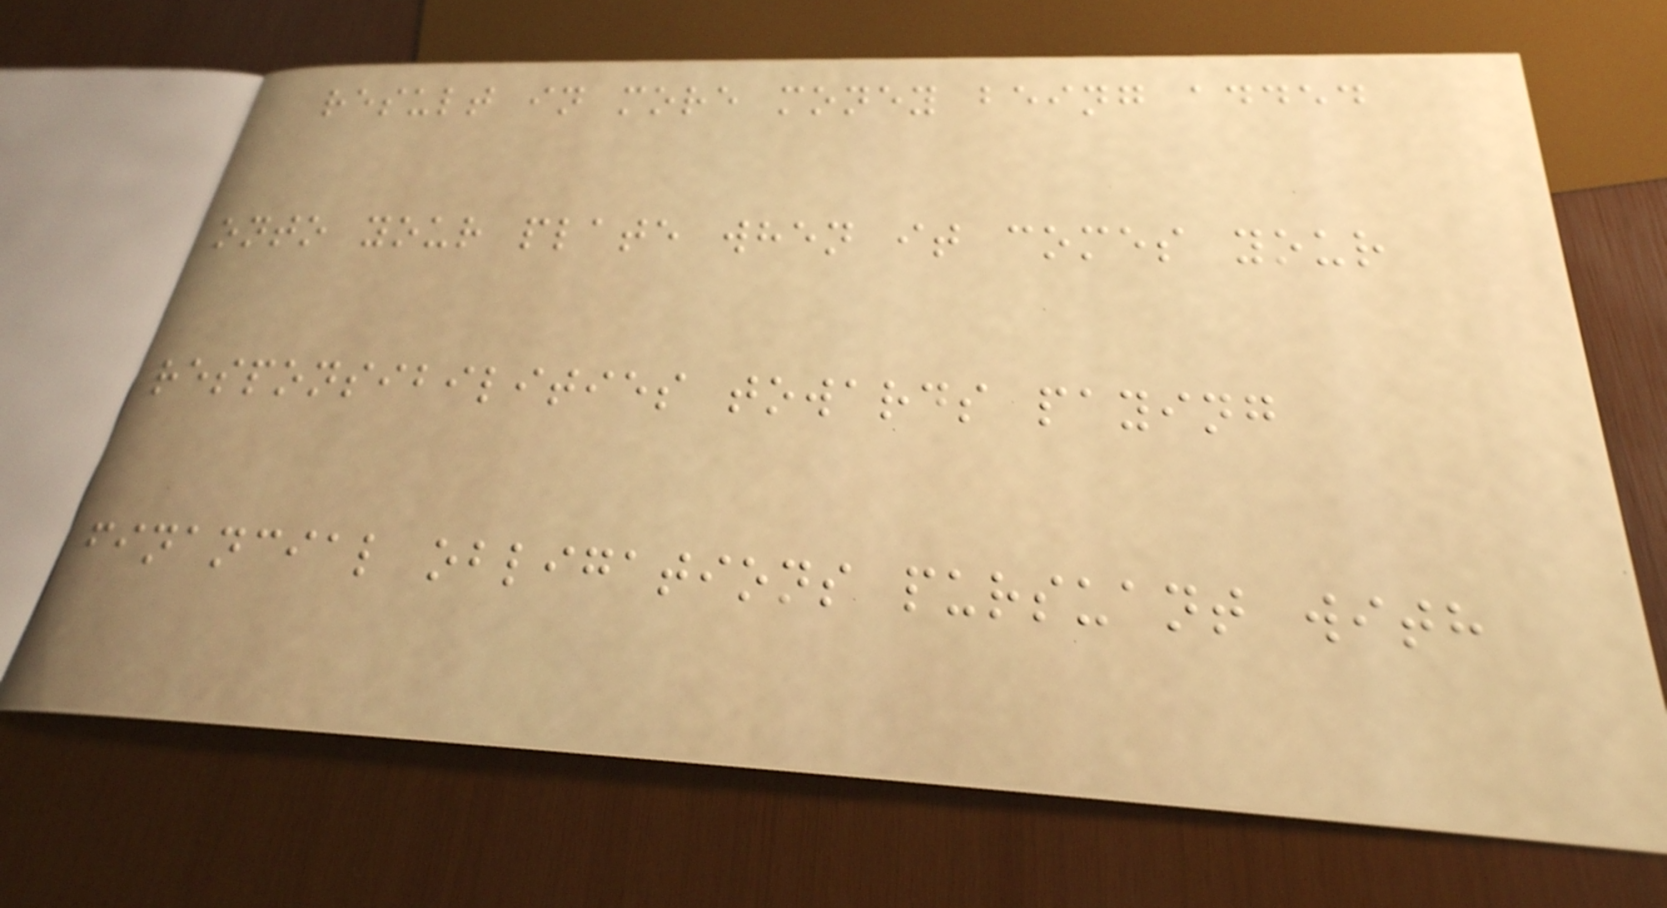result in more money being added
onto your plate when it comes your
responsibilities towards paying
financial obligations pursuant with
